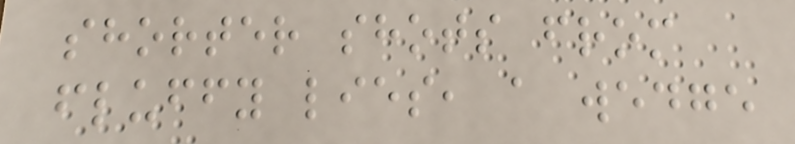shorter shots from
fluffy lies, a wedge
